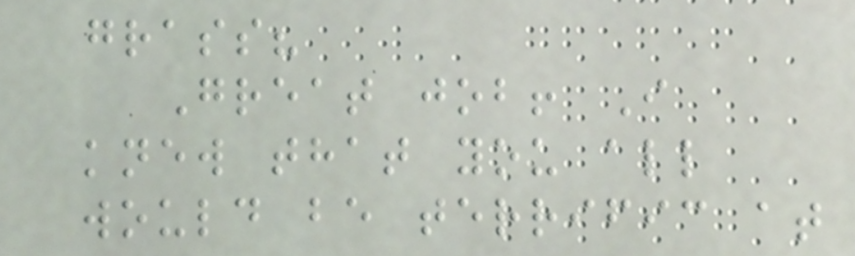grass?
Great job! I
knew that you all
would be terrific at
